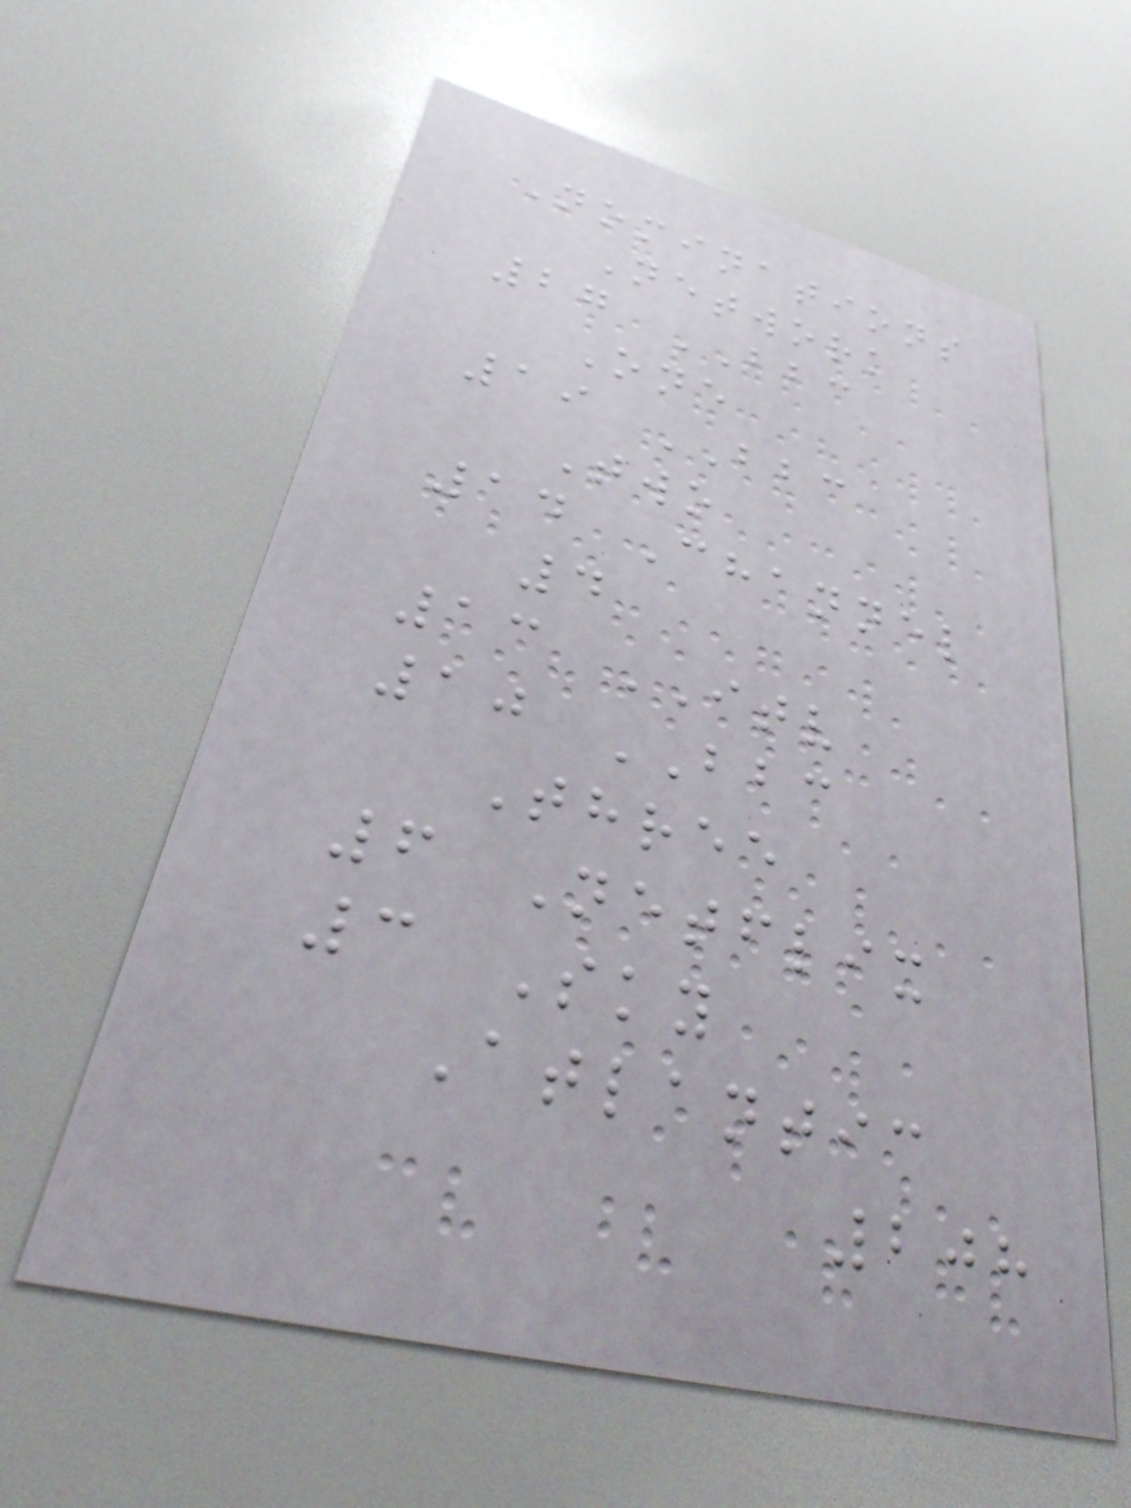Nominations
Network
27 BBC
One
19 BBC
Two
14 Channel
4
13 ITV
10 BBC
Three
6 Netflix
3 Sky
Atlantic
208
